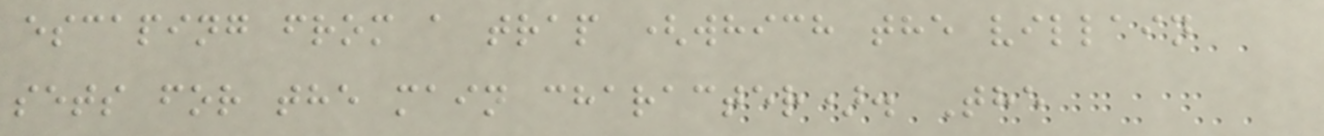escaping from a trap (which the villain
sets for the main character). The
